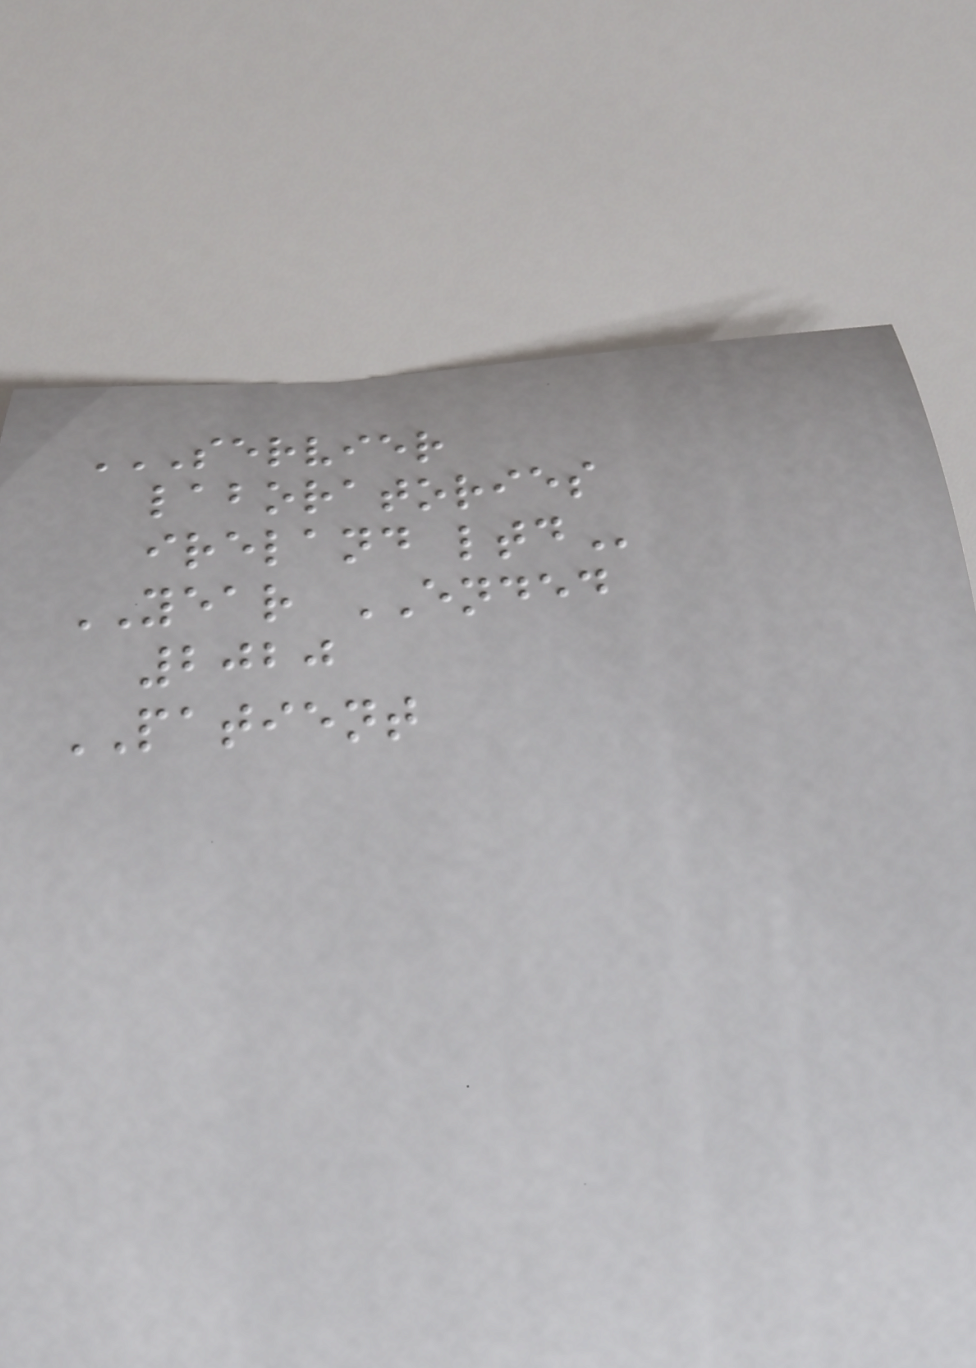SERVIER
LABORATORIES
IRELAND LTD
YEAR ENDED
2020
PATIENT
